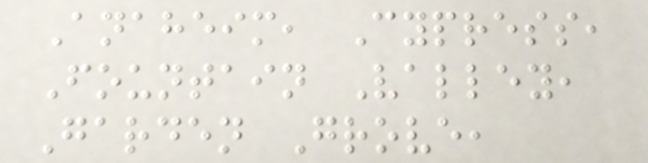Anaheim, Cypress,
Fountain Valley,
Garden Grove,
